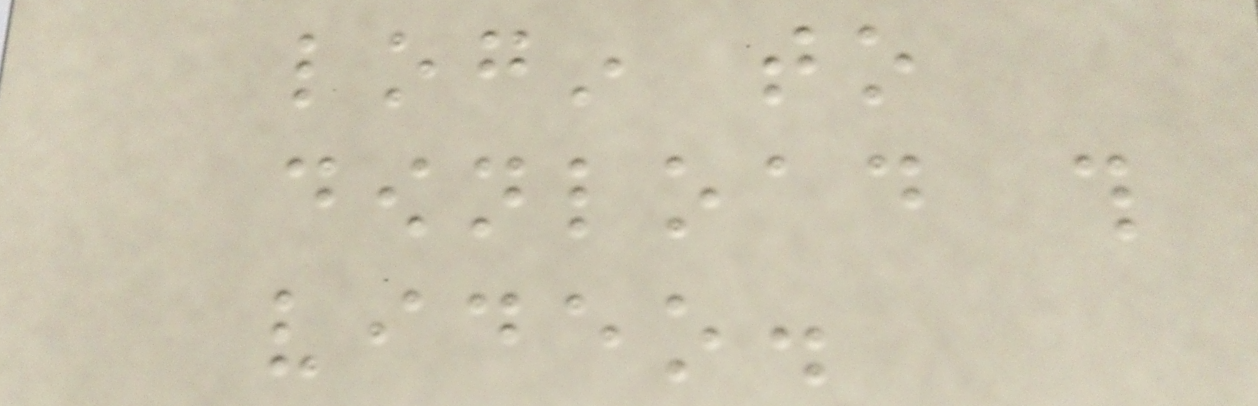login to
download this
video.
